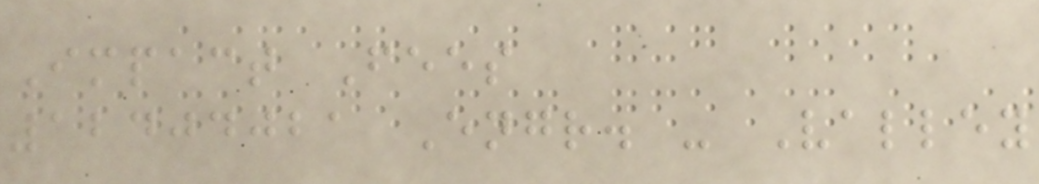Impact Fees
12404021 Engr. - Valley
